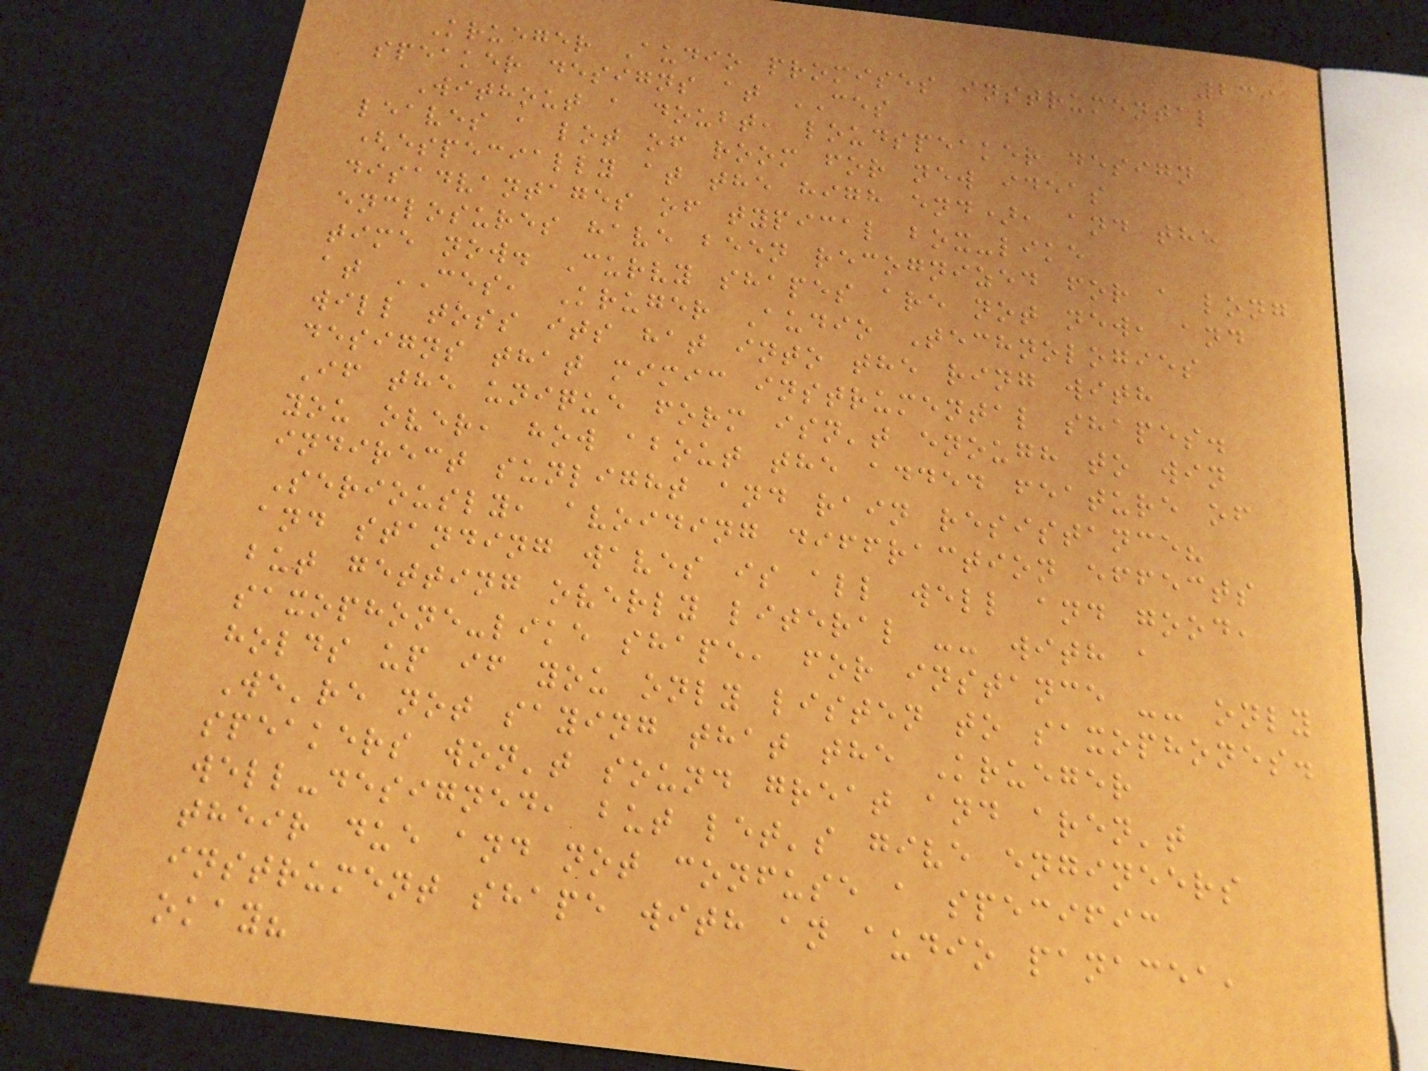239
Krueger Audio promises instrumental
speaker designs at CES
Without a doubt, loudspeaker design
leaves a lot of room for new ideas
(especially at the high end), and the
disadvantages of typical box-like
enclosures have been recognized for a long
time now. Curvy shapes are not new, and
at CES, Kruger Audio Technologies
will toss its hat into the ring with
designs that mimic instrumental shapes.
If the unique form isn't enough to win
you over, how about the added feature of
indirect sunlight and rain resistance?
Seriously, avoiding diffraction effects
and standing waves is all well and good,
but getting overly literal -- with a
saxophone-like shape, for instance -- only
holds up if you only listen to saxophones.
We're not saying that the Krueger
speakers won't sound great and aren't
well-designed, but let's give engineers
their due and not confuse a specific
instrument shape with an audio panacea,
okay?
